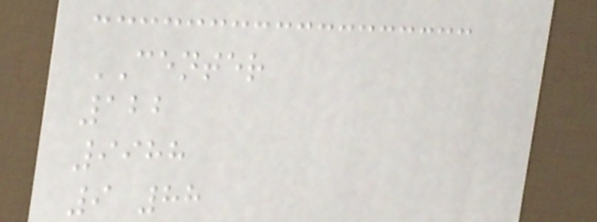CENTER
122
9988
9 88
